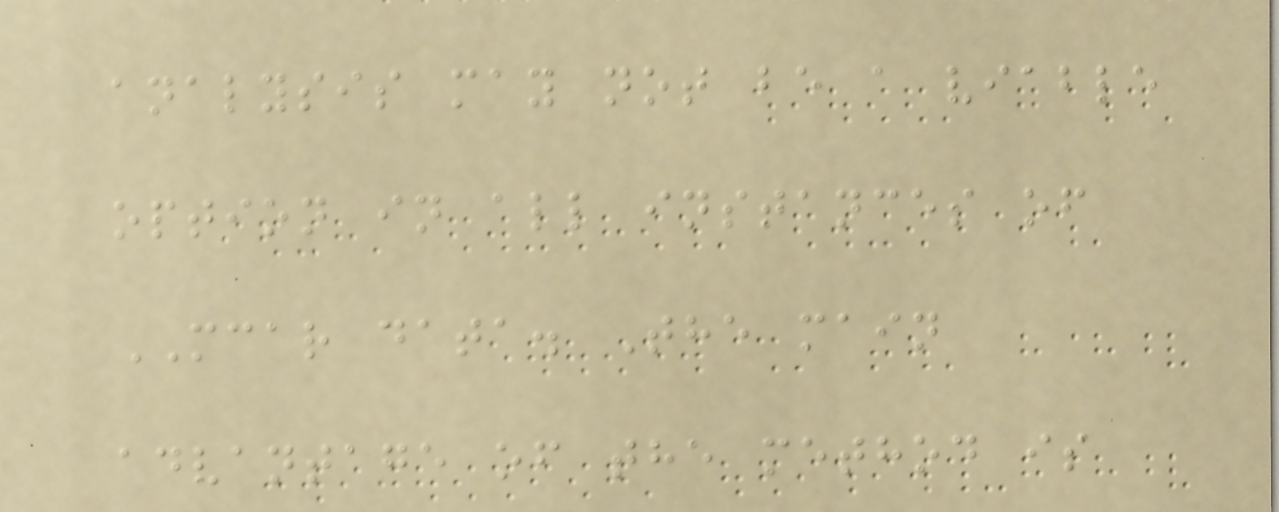analysis may not be a viable
option in all instances of
MCAR data. The main
advantage of the method is
